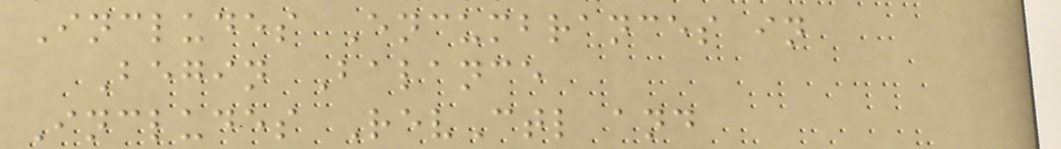Includes Encumbrances in
Begin Balance
Includes RevCtl and
